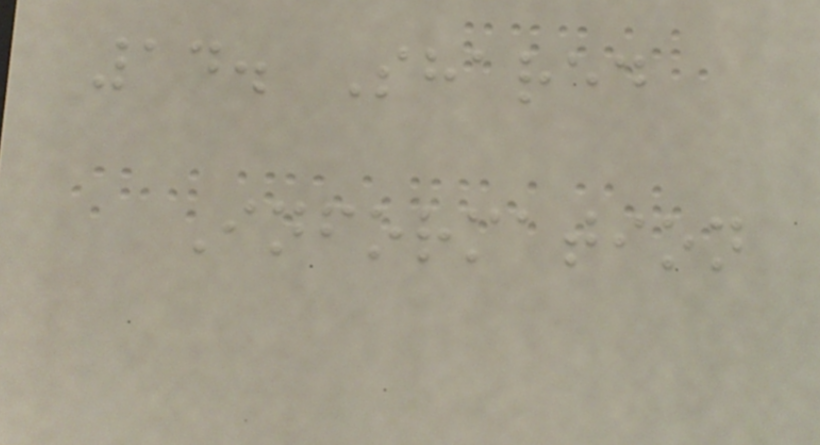14. Shared
Information
